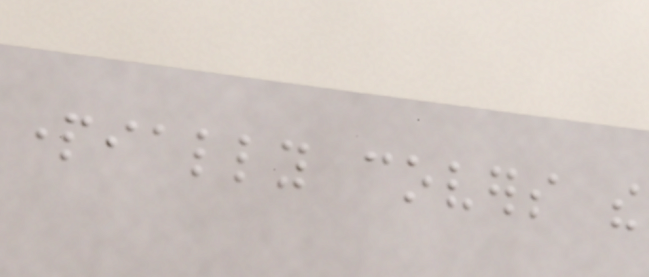partially covers the
